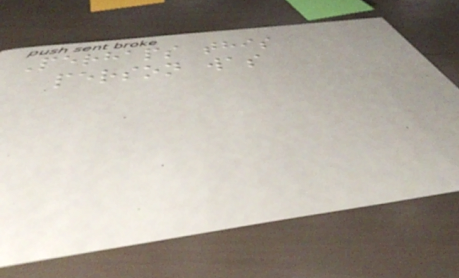Perhaps this
person was
